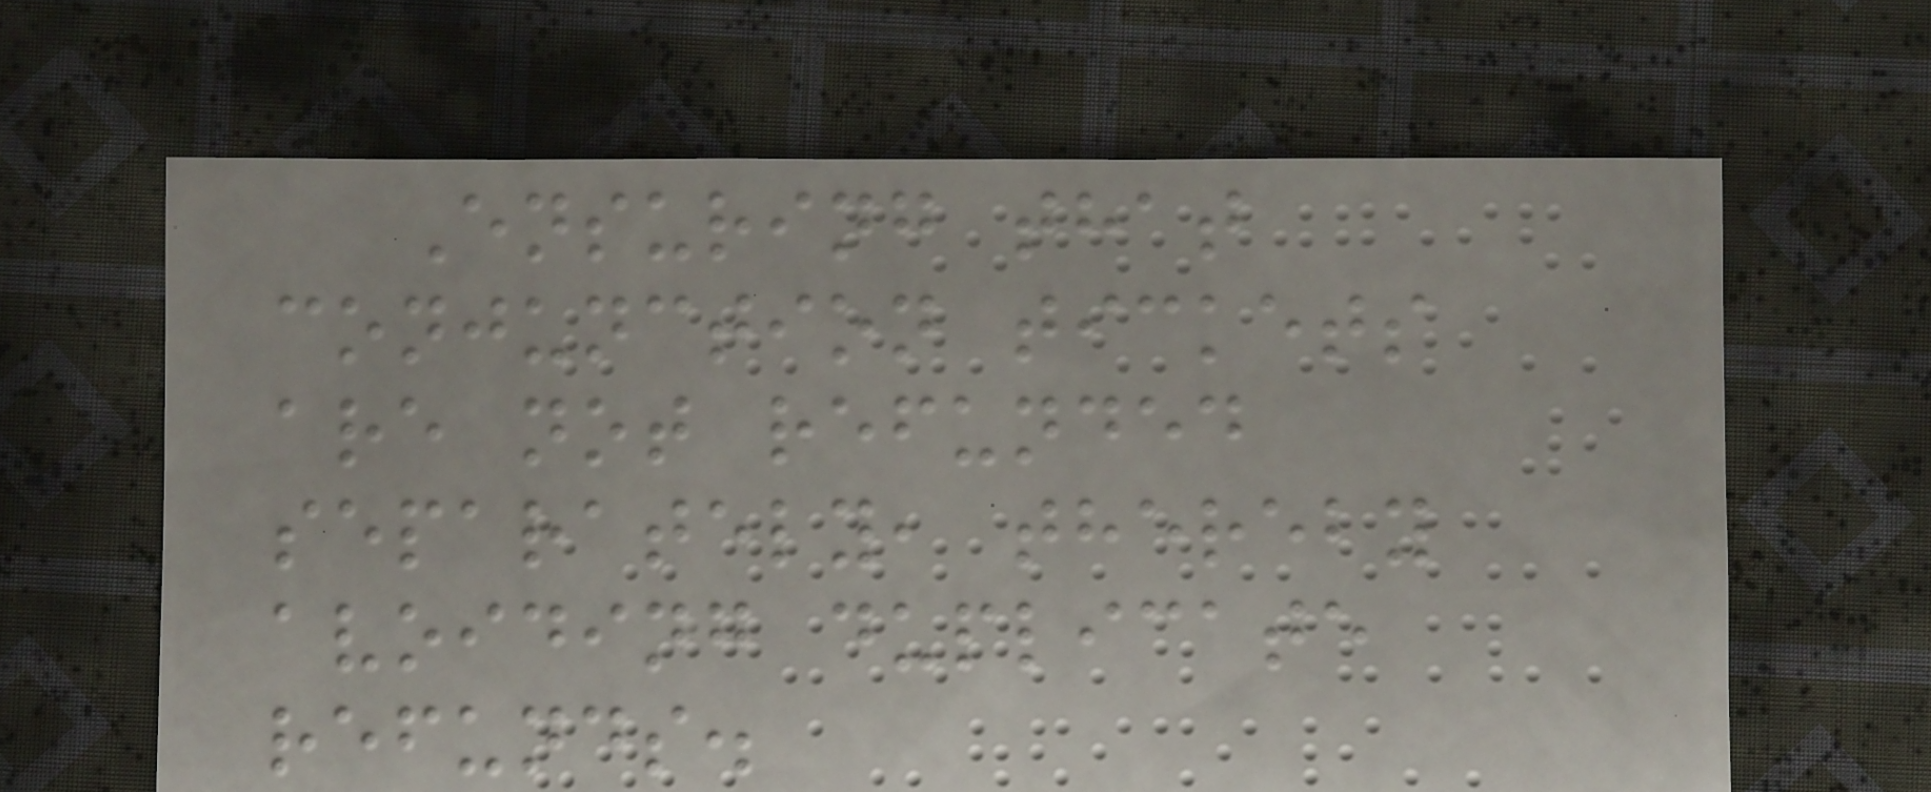Ensuring that
conjunction tickets
are not refunded
separately, thereby
avoiding duplicate
refunds.
